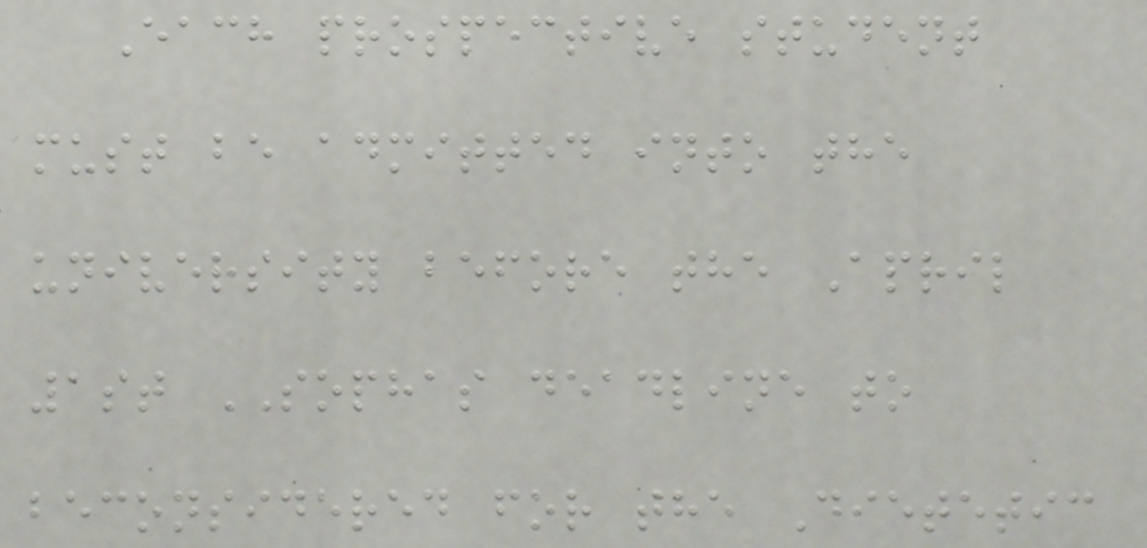Each prospective student
must be admitted into the
university before the April
1st SOPHAS deadline to
beconsidered for the Dietetic
